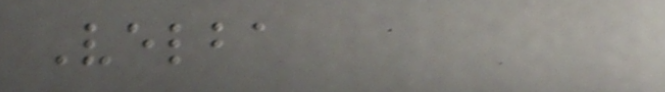Velba
